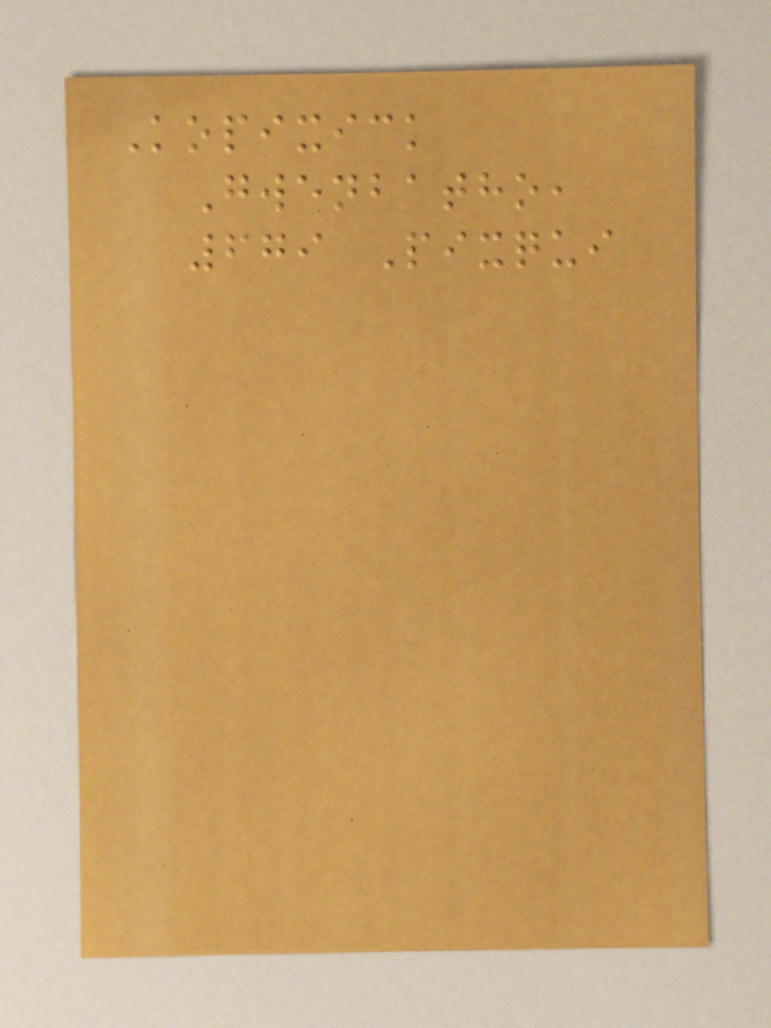Kopixick
Gwenbatho,
679 Pixqui
